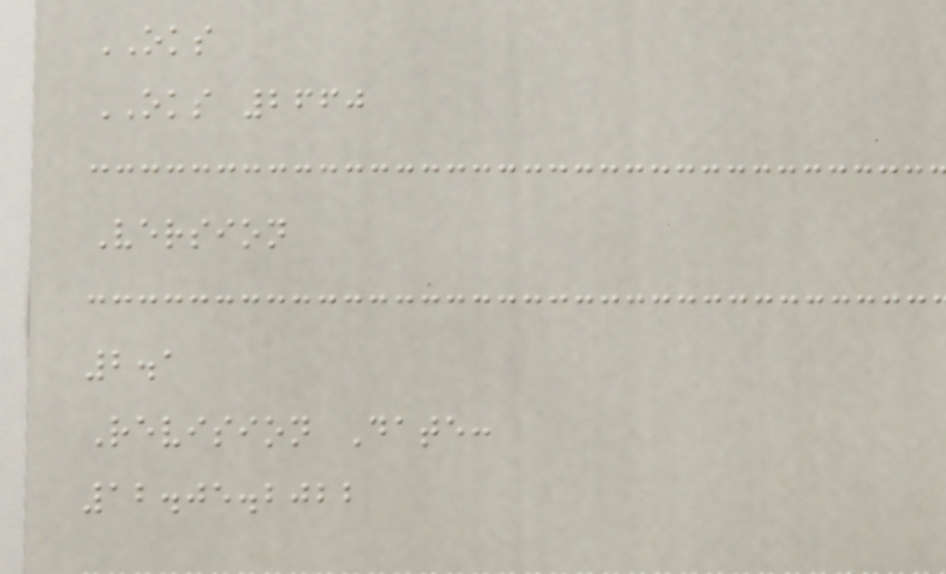OKS
OKS 2660
Version
2.1
Revision Date:
12.05.2022
